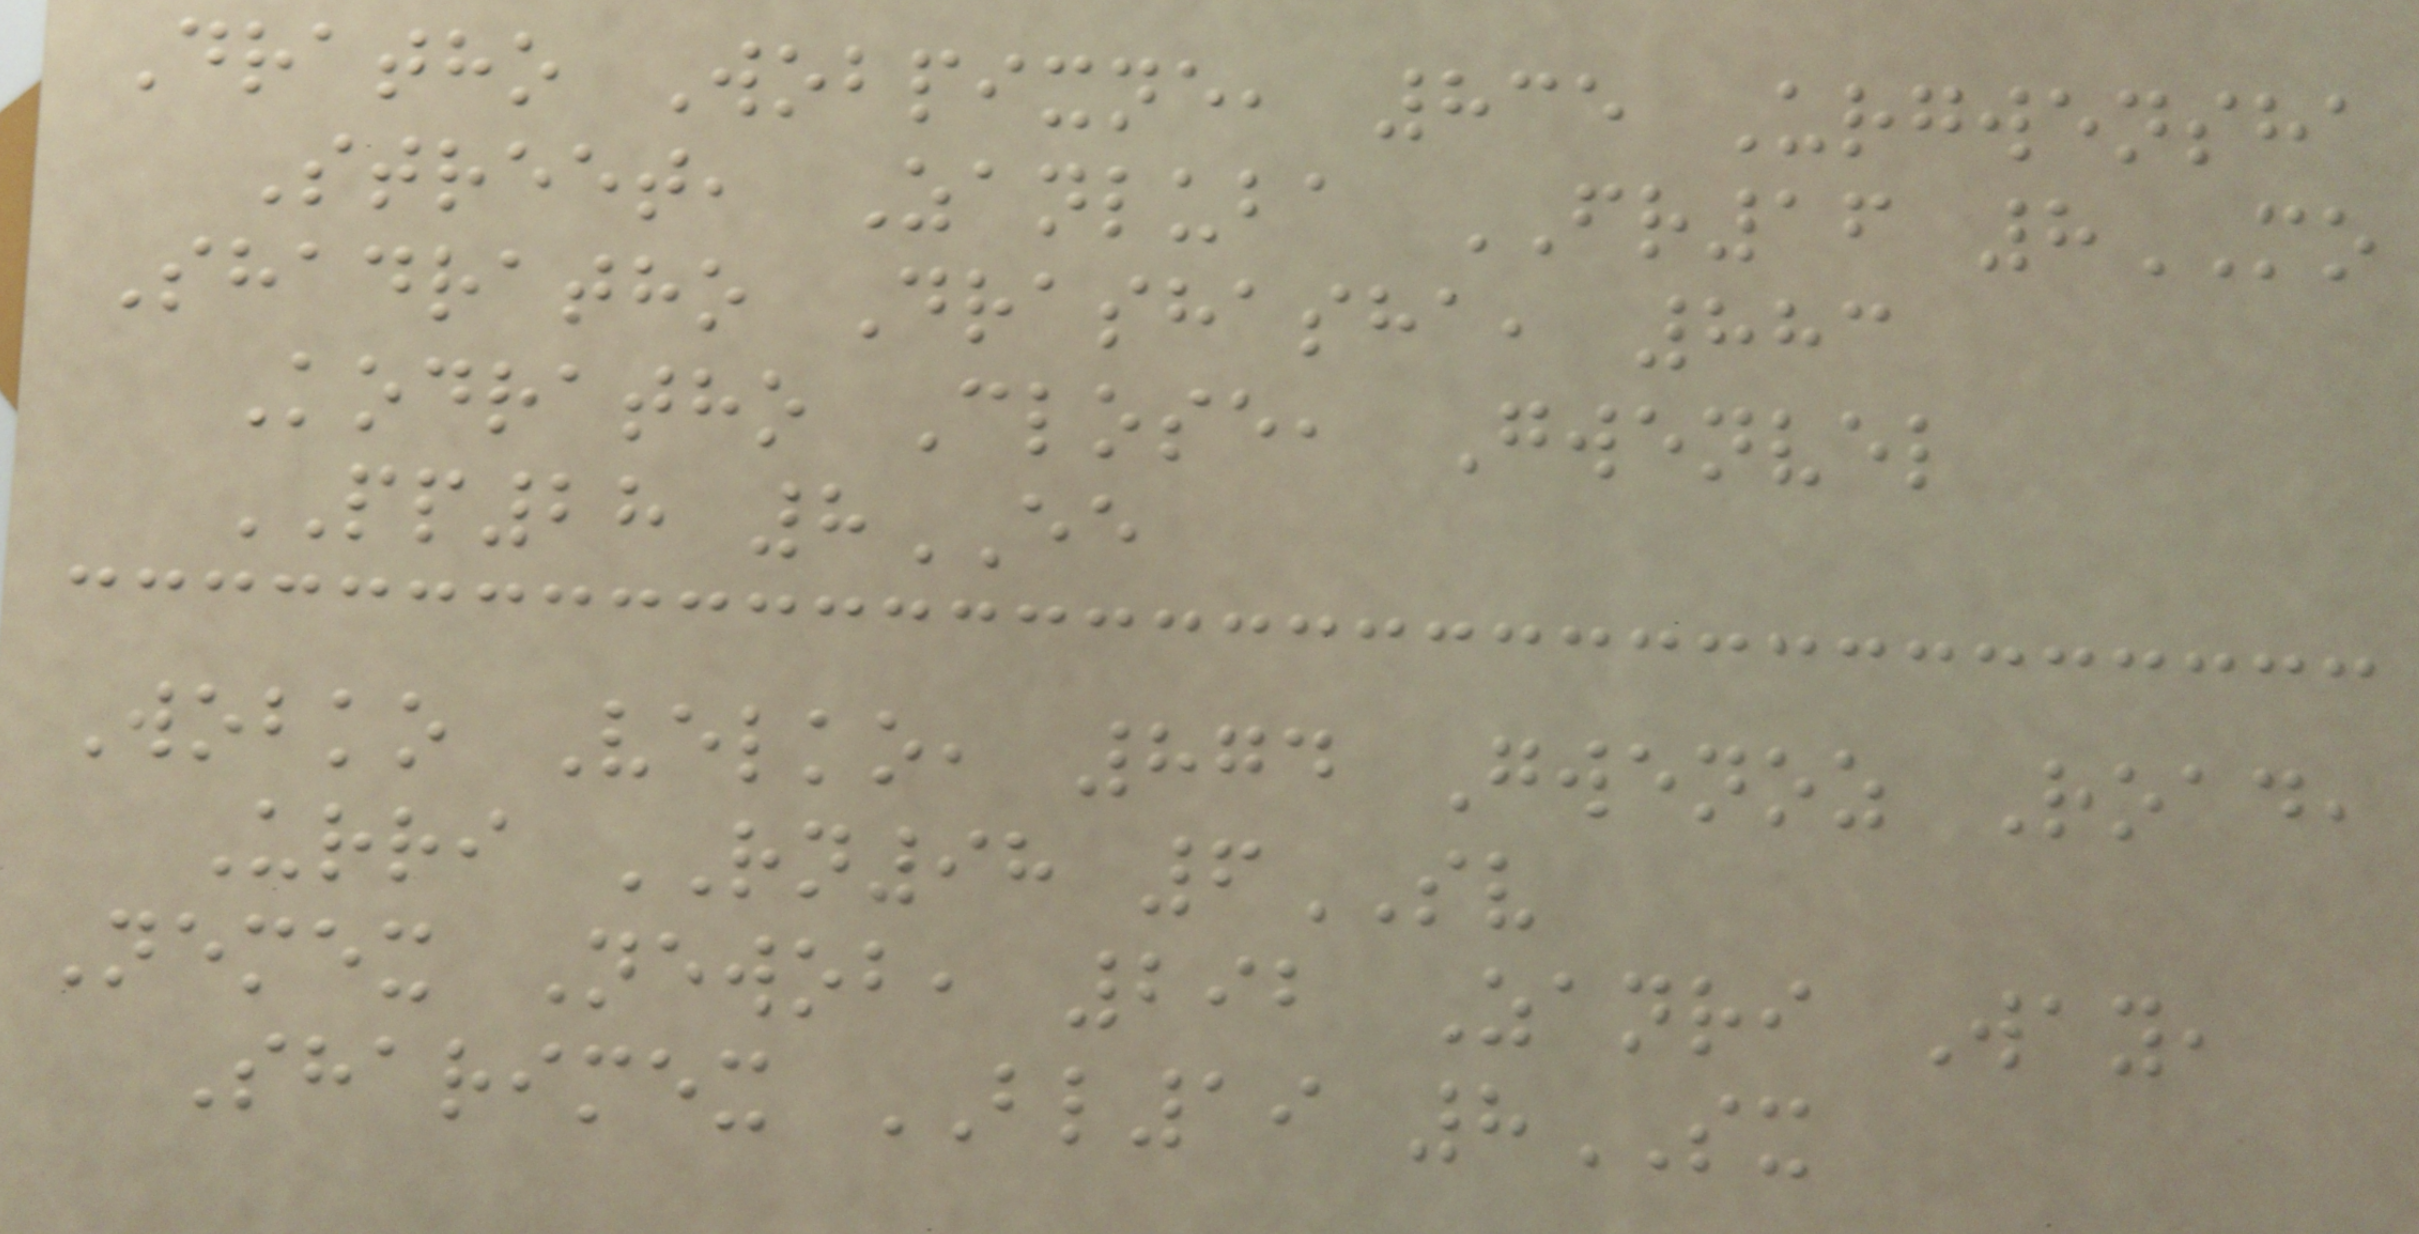Dratho Wobpixne, 835 Urgwensha
Street, Zanluba FR16 8MO
Shadratho Drashasha, 883
Kodratho Close, Gwenvel
PP28 8EE
Wobko Velko, 874 Gwenoz Road,
Urri RN98 6SV
Nemex Newob, 292 Zanri Way,
Sharimex BL19 8SX
